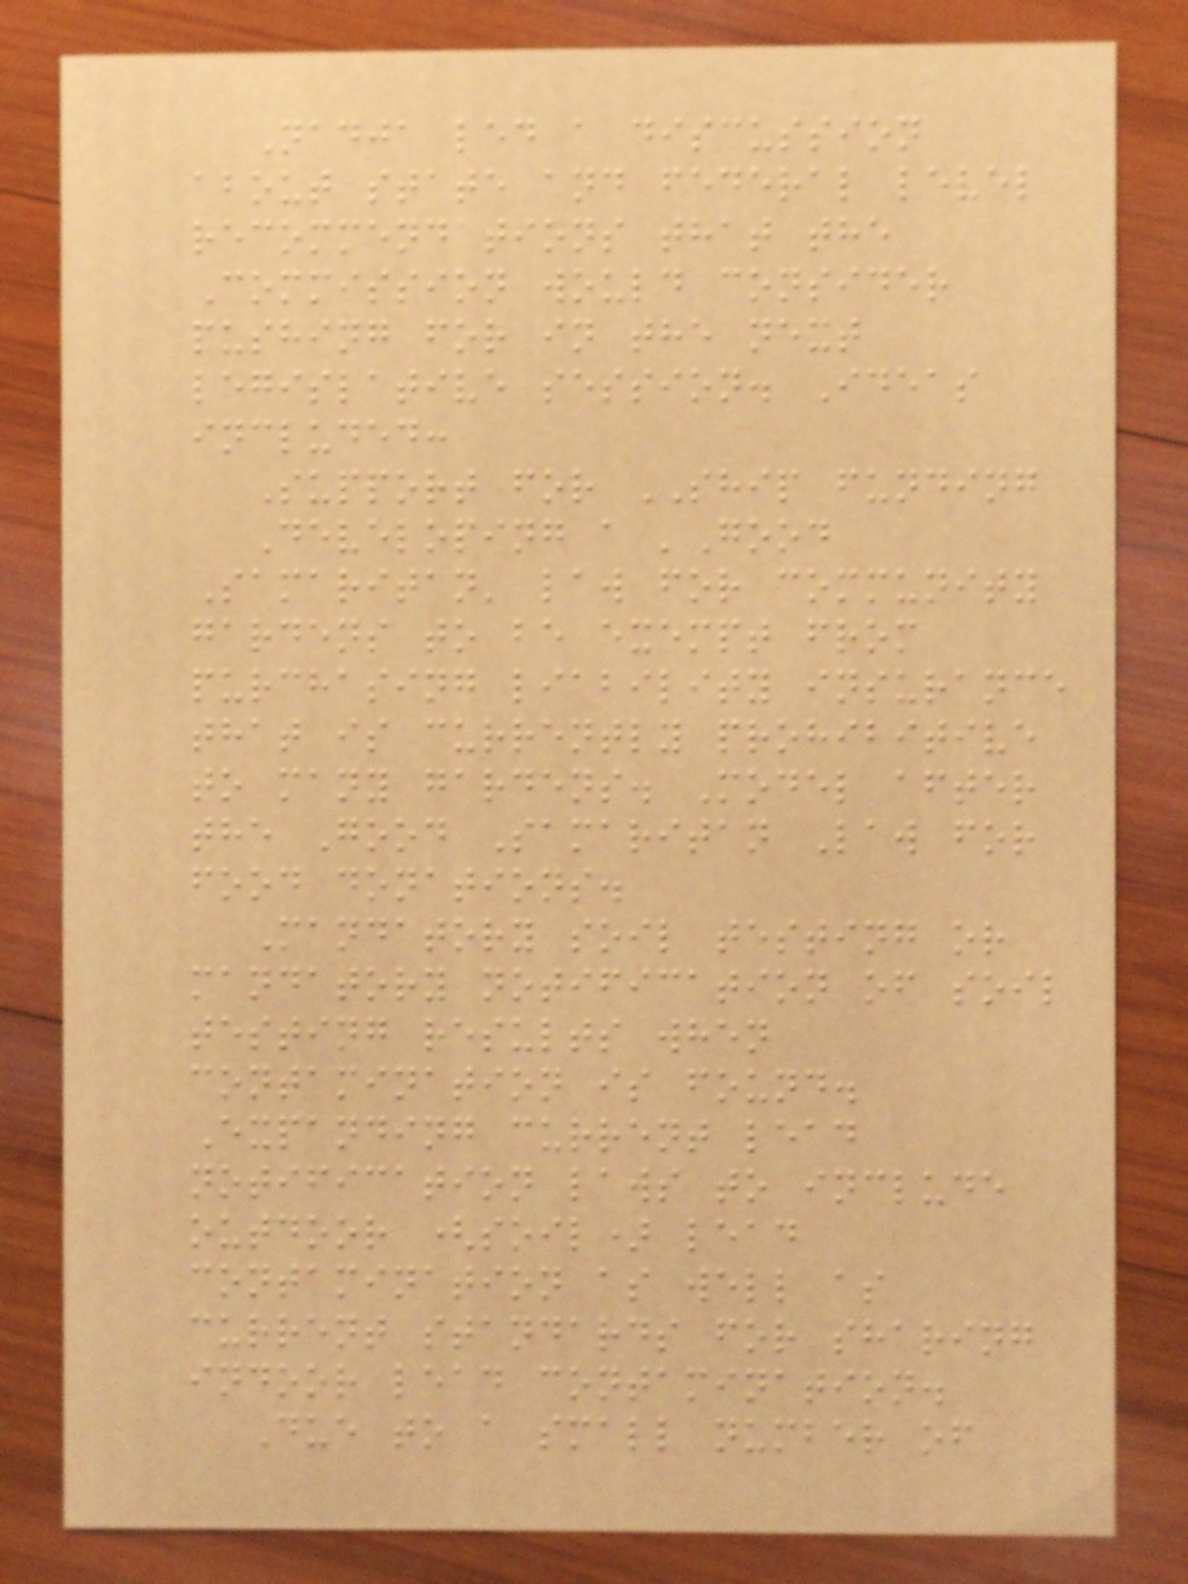Nadja led a discussion
about state and federal level
recommendations that the
Commission would consider
pushing for in the next
legislative session. Ideas
included:
Support for SHIP funding
Developing a 'Good
Samaritan' law for community
gardens to be exempt from
purchasing liability insurance
that is currently prohibitive
to many gardens. Model after
the Good Samaritan Law for
food donations.
Mandatory soil testing or
mandatory notification of soil
testing results when
contamination is found.
Expanding current lead
notification laws to include
outdoor (soil) lead
contamination as well as
current standards for sharing
indoor lead contamination.
Due to a small number of
